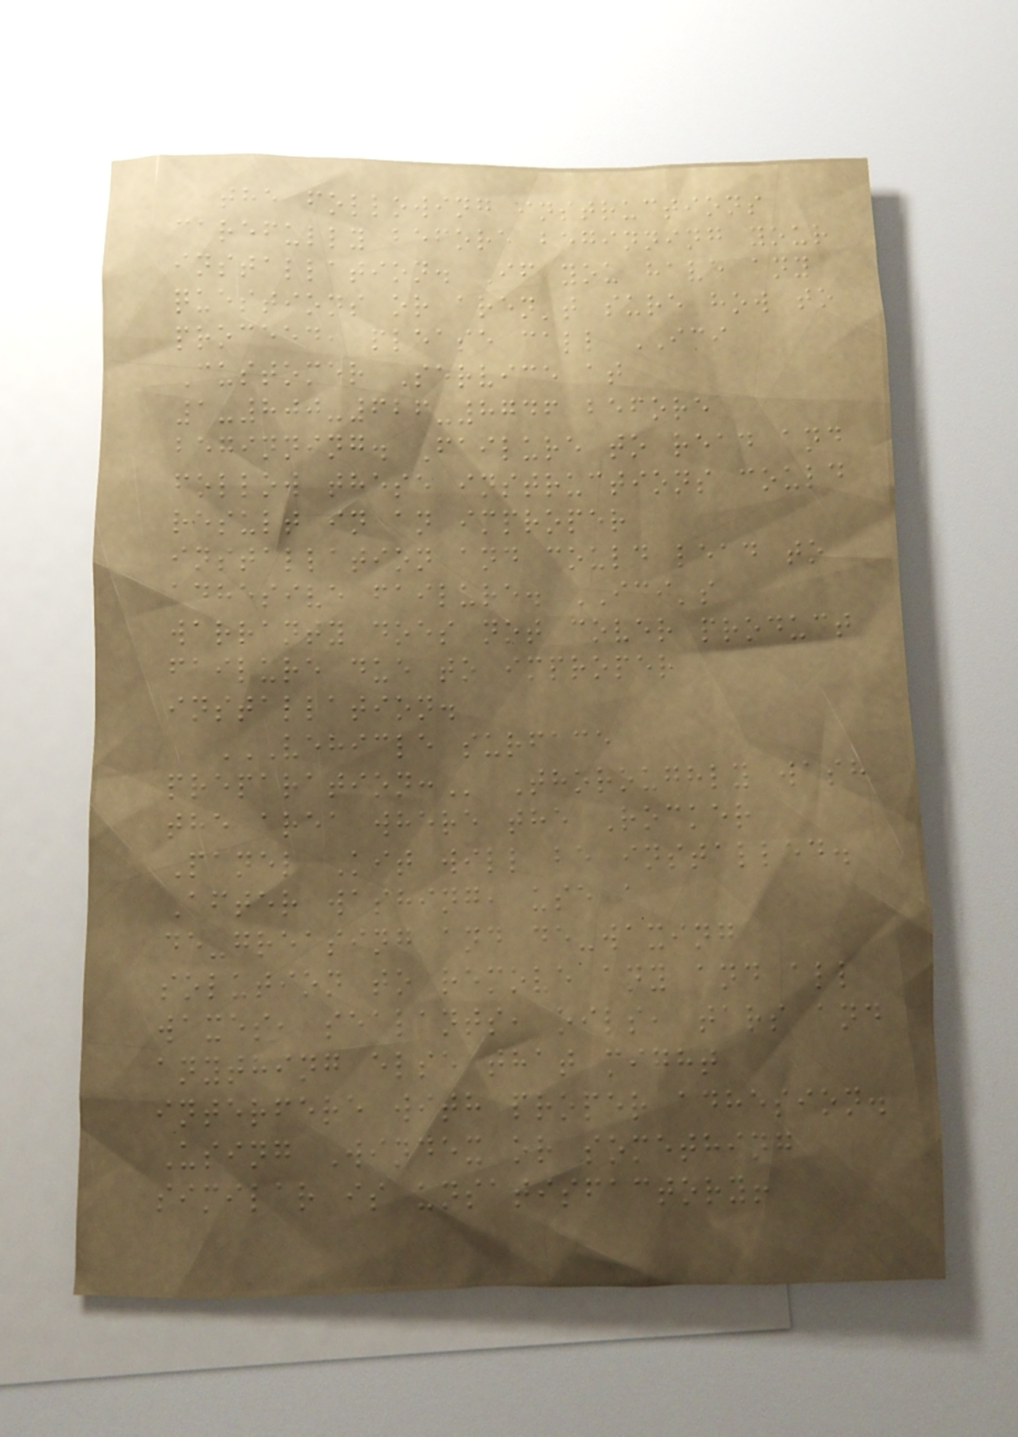the following instructions
carefully before beginning your
installation. If you have any
questions or aren't sure how to
proceed, please call ICI
Customer Service at
1-800-626-8746 before
beginning. Failure to read and
follow these instructions could
result in an improper
installation and could lead to
adhesive failure. ICI's
warranty does not cover product
failure due to improper
installation.
VEHICLE SURFACE
PREPARATION: Thoroughly wash
the area where the Rocker
Panel Kit will be installed.
After washing, use a
de-greasing and de-waxing
solution to remove any and all
waxes, sealants, oils, tars and
anything else that might
interfere with proper adhesion.
Using Windex or something
similar is unsatisfactory!
